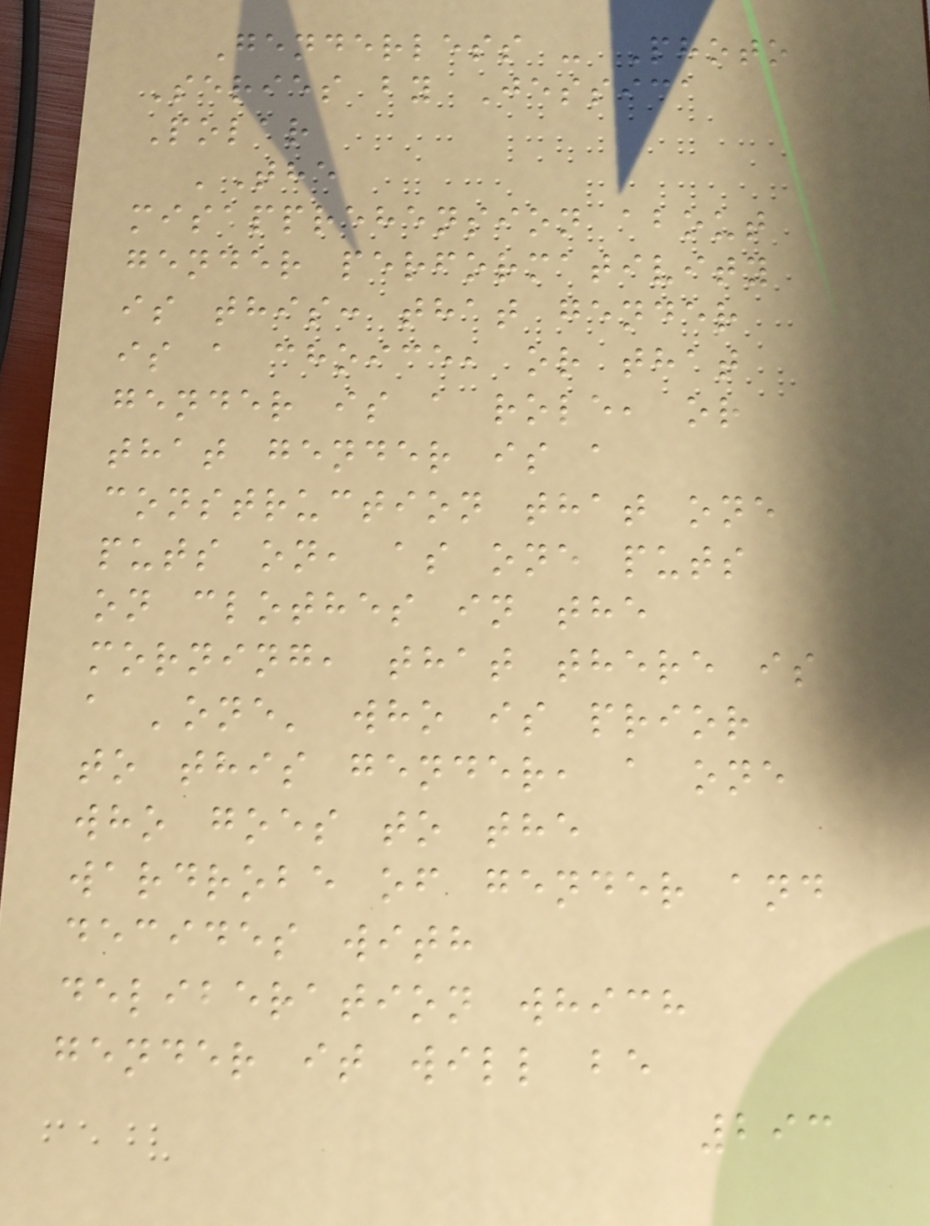Genderless - Photo
Series by Jessica
Polar
'The
misapprehension about
gender performativity
is this: that gender
is a choice, or that
gender is a role, or
that gender is a
construction that one
puts on, as one puts
on clothes in the
morning, that there is
a 'one' who is prior
to this gender, a one
who goes to the
wardrobe of gender and
decides with
deliberation which
gender it will be
293
